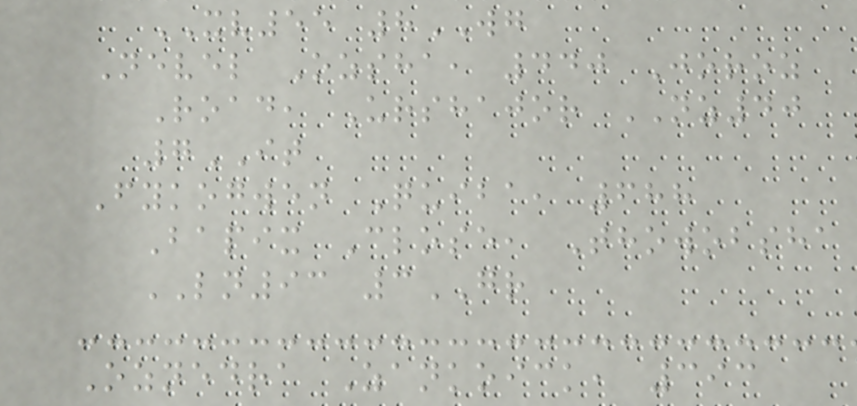XV55 8WG
Nevel Ozsha, 440 Joroz
Road, Urshajor NZ40
7IT
Fykogwen Quiba, 688
Bapix Close, Thowobsha
LN93 3GR
Oznedra Zankoick, 393
